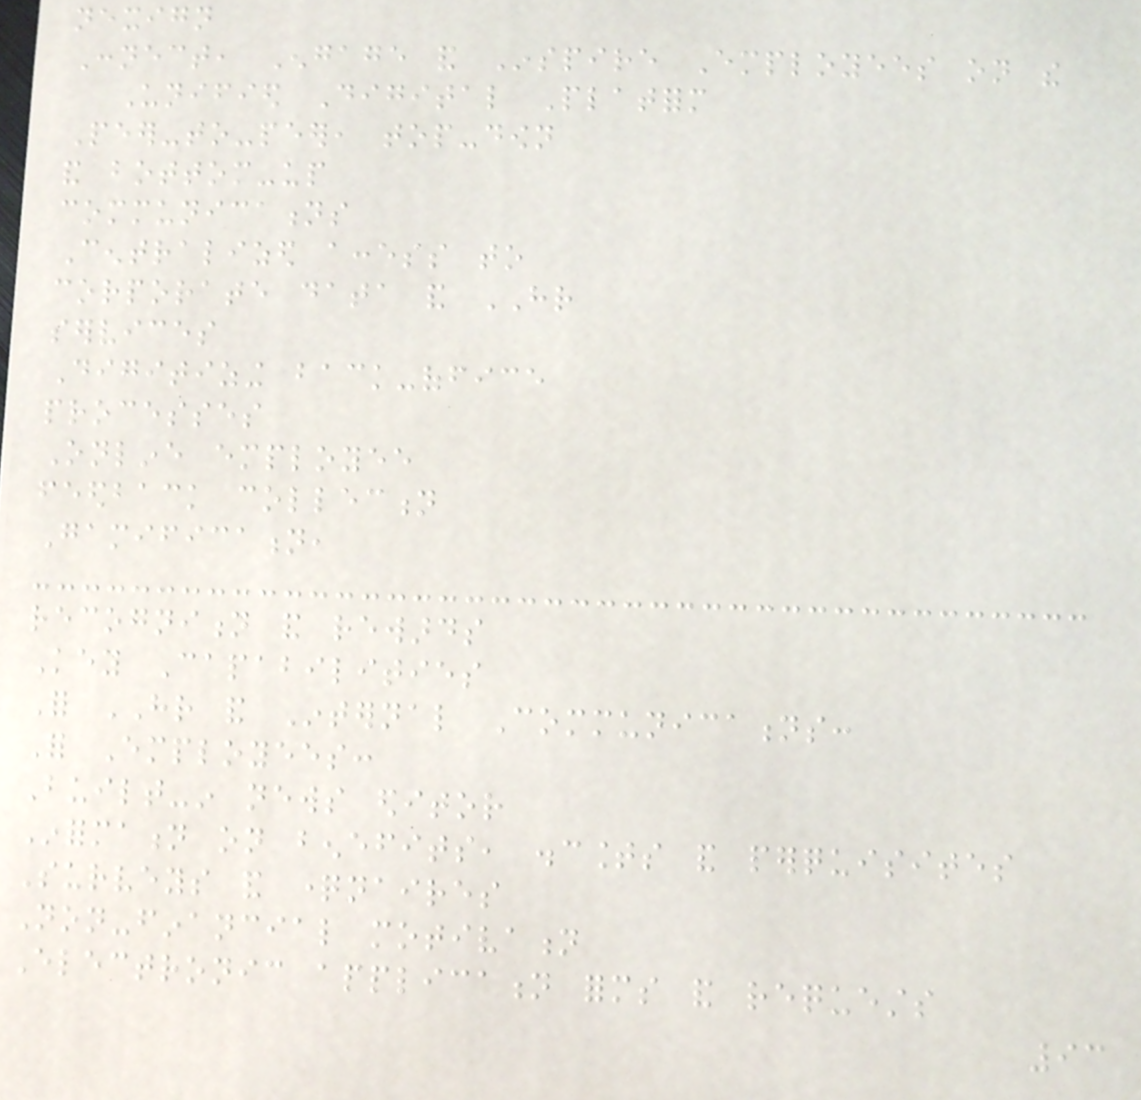nexign
Connect, Engage and Inspire Employees on the
Unified Digital Platform
Peer-to-peer, top-down
and bottom-up
communications
Centralized access to
corporate data and HR
services
Digitizing back-office
processes
Online employee
feedback collection
Gamification,
recognition and rewards
Key Capabilities
For HR and Internal Communications:
For Employees:
Built-in news editor
Information on benefits, discounts and perquisites
Surveys and questionnaires
Non-financial motivation
Electronic application forms and requests
93
